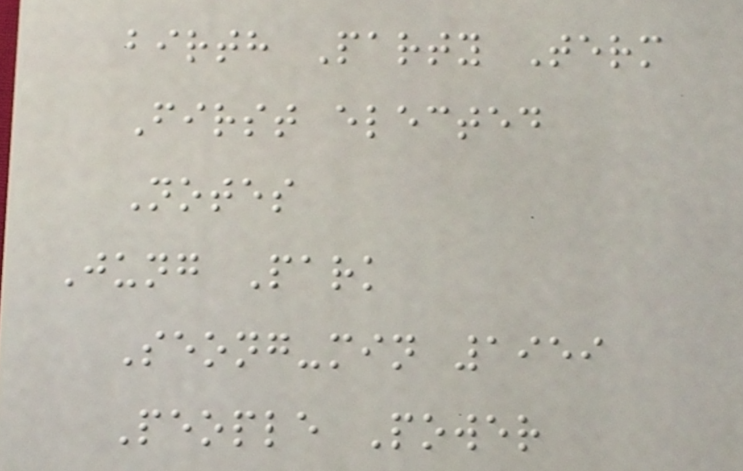birth Party Term
First elected
Notes
Jung Park
Seong-min 1959
People Power
